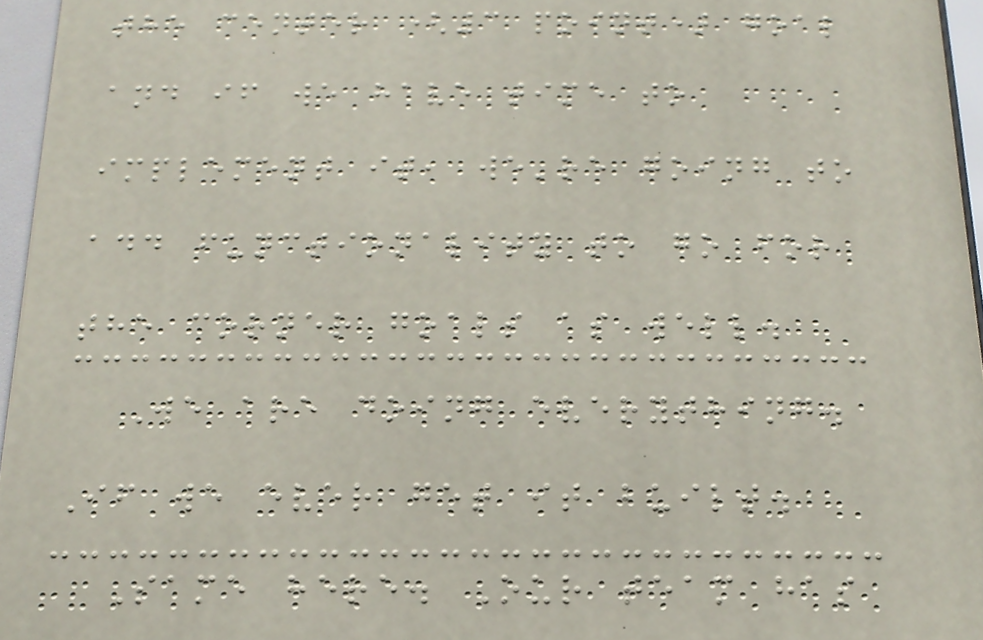the center (3 point) goal
and if we have time to
implement it, we're going to
add functionality to go for
the corner goals as well.
We are doing everything.
If we ever get it built.
Same here. Our team has
